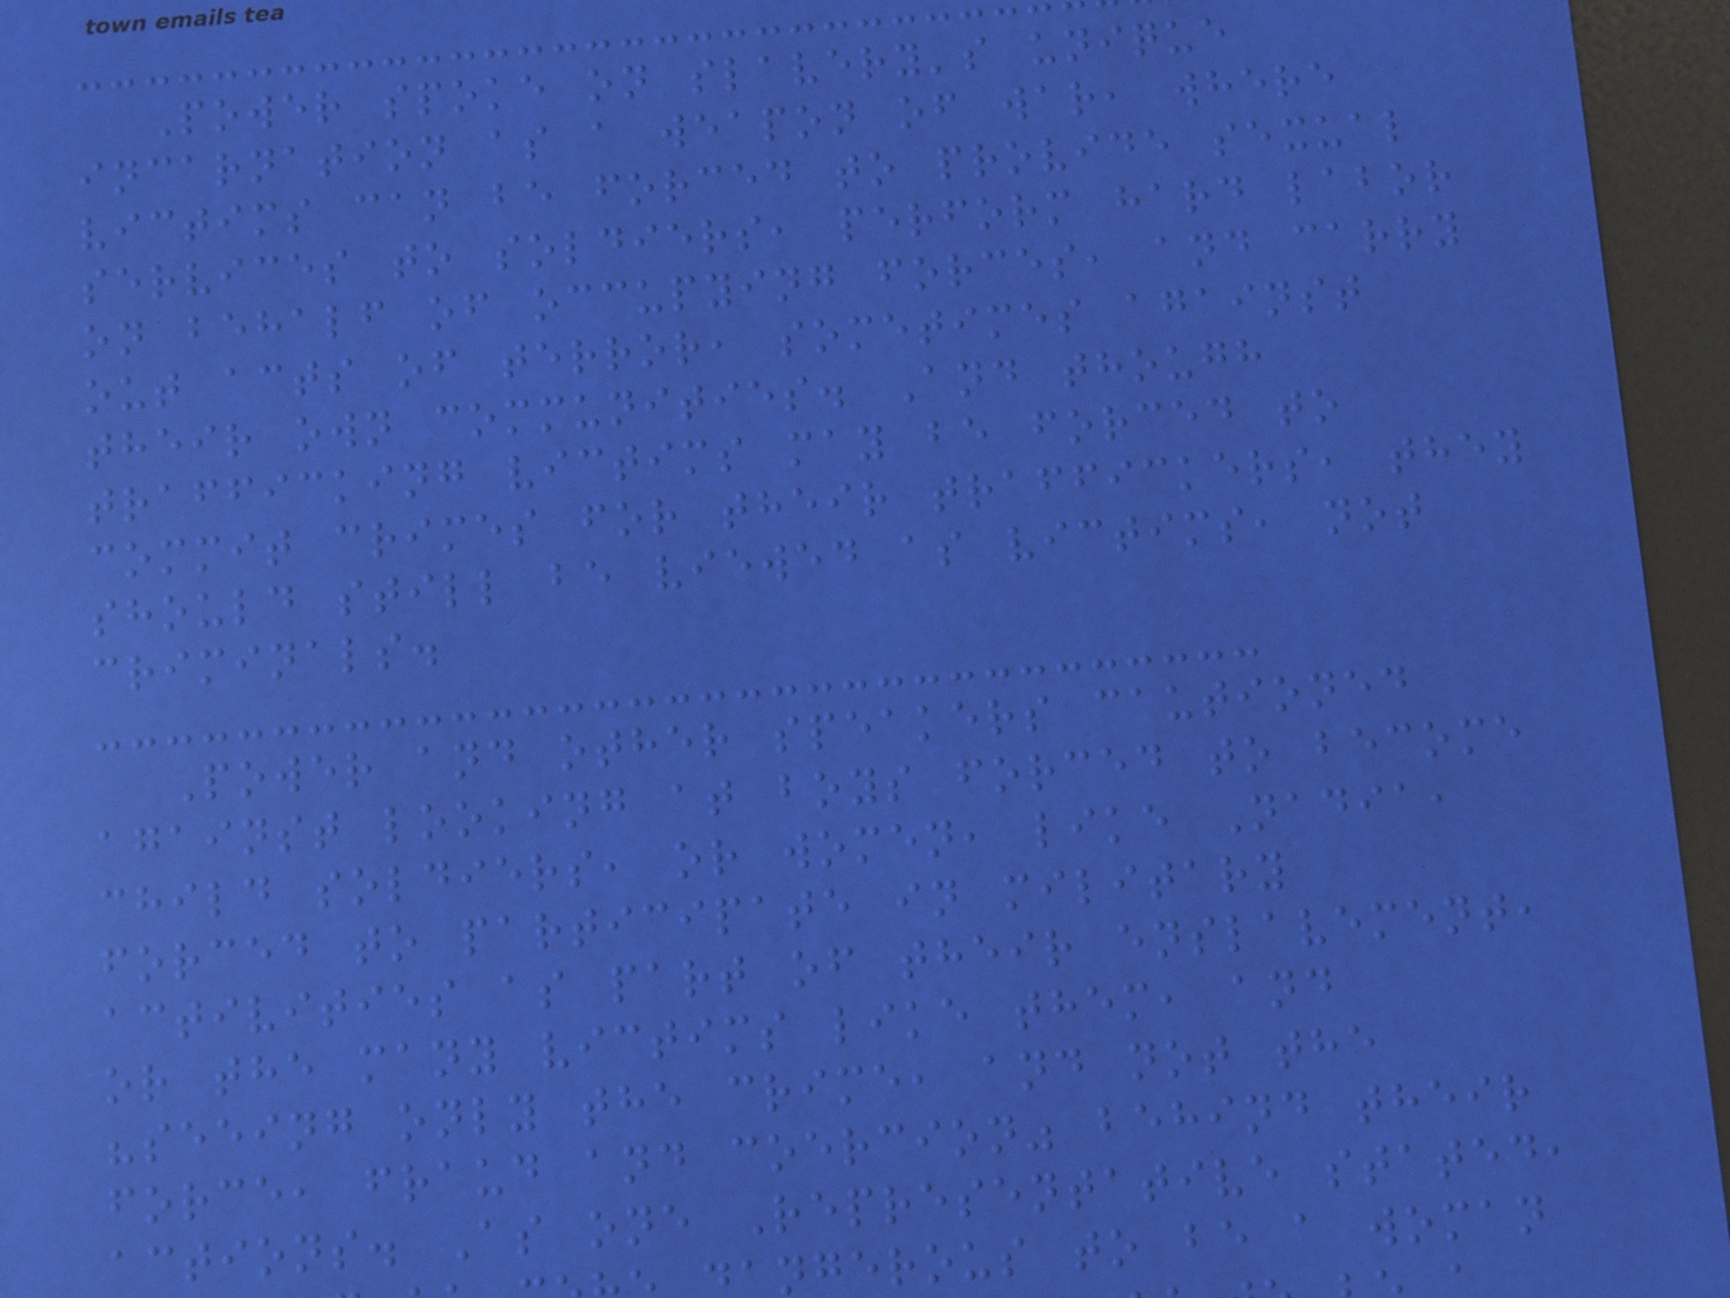Power spoke on slavery's unique
incarnation as a weapon of war, where
victims can be forced to provide sexual
services to soldiers, perform hard labor
on behalf of occupying forces, and carry
out acts of terror, sometimes against
their own communities. And though
trafficking victims may be forced to
commit crimes for their traffickers, they
should still be viewed as victims, not
criminals.
Power and other speakers cautioned
against looking at boys forced to become
child soldiers, or women, like Nadia,
forced to participate in military
activities as part of their enslavement,
or the many victims like them, and
"seeing only the crime, and not the
force, fraud and coercion" behind their
actions. As one Representative stated,
ngerous to be a woman
